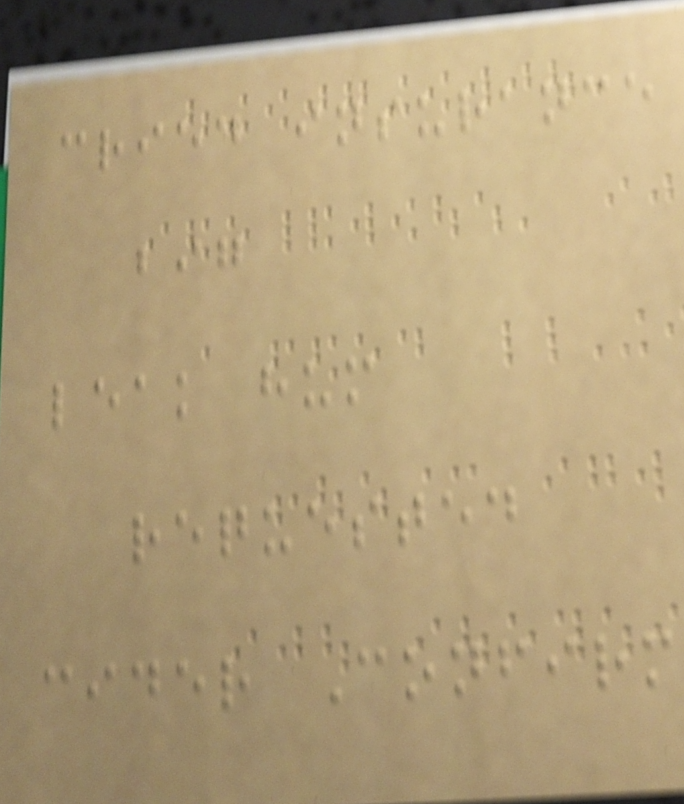cried insurance
big
leak hum
requested
cider Confirm
